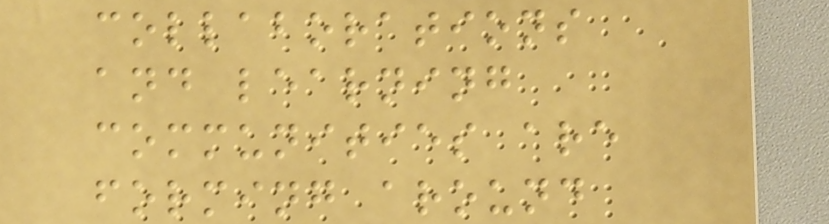collaborations
and learning
communities are
forming around
